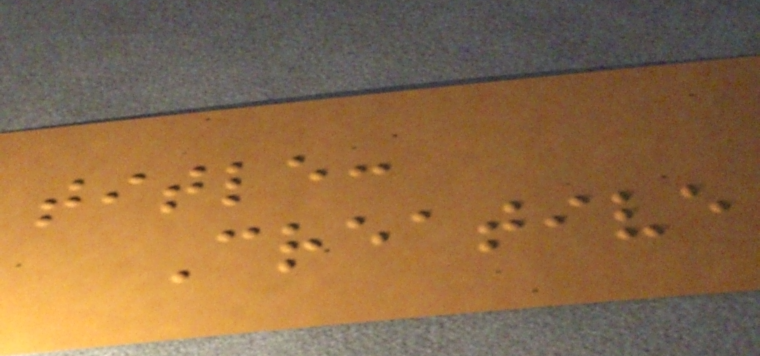title:
Creative
